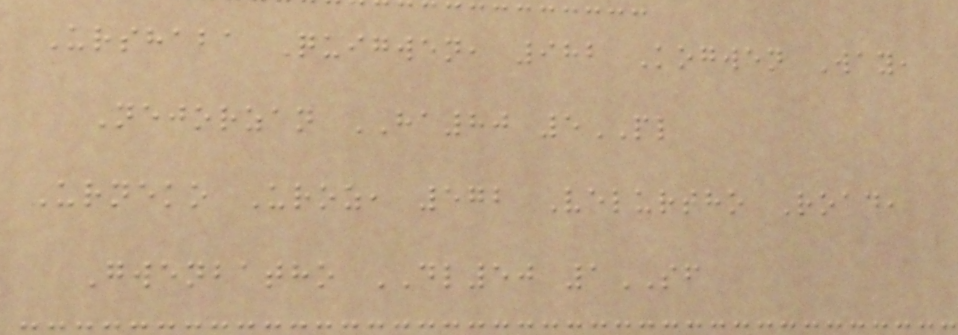Urshaba Quigwen, 982 Kogwen Way,
Nejorzan HA80 5PL
Urneko Uroz, 572 Velurtho Road,
Gwenbatho DL50 1SF
